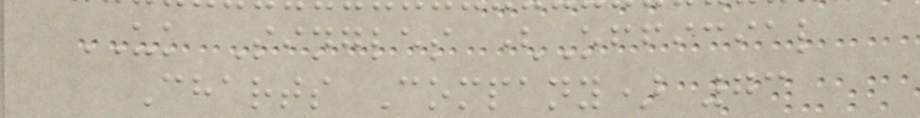UK Singles (Official
Charts Company) 73
